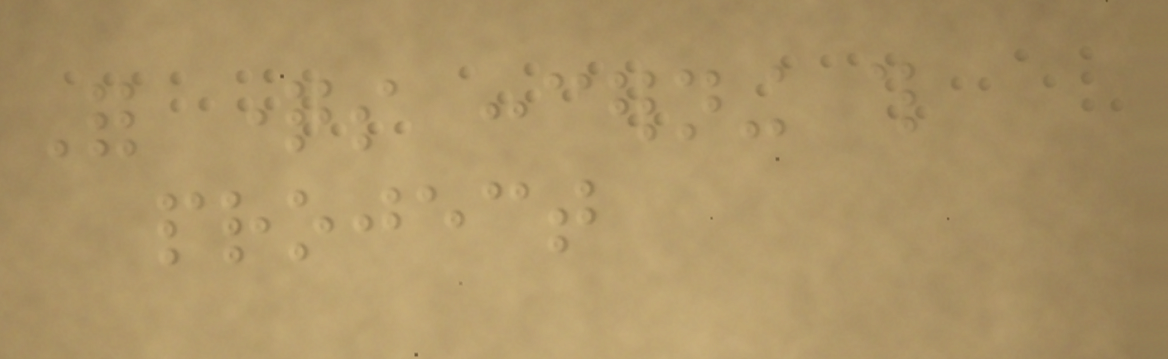For questions concerning this
project
